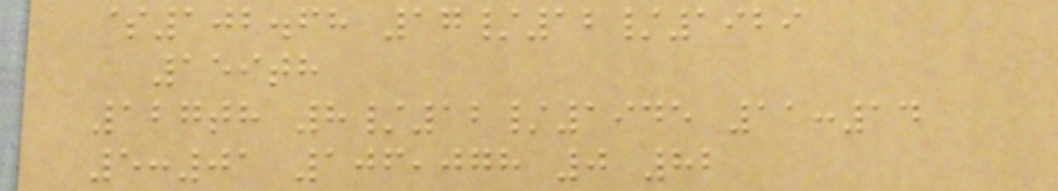$102.68 17/12/1929
159th
127th 8/12/1945 11:14
5:01 106,078 0 82
